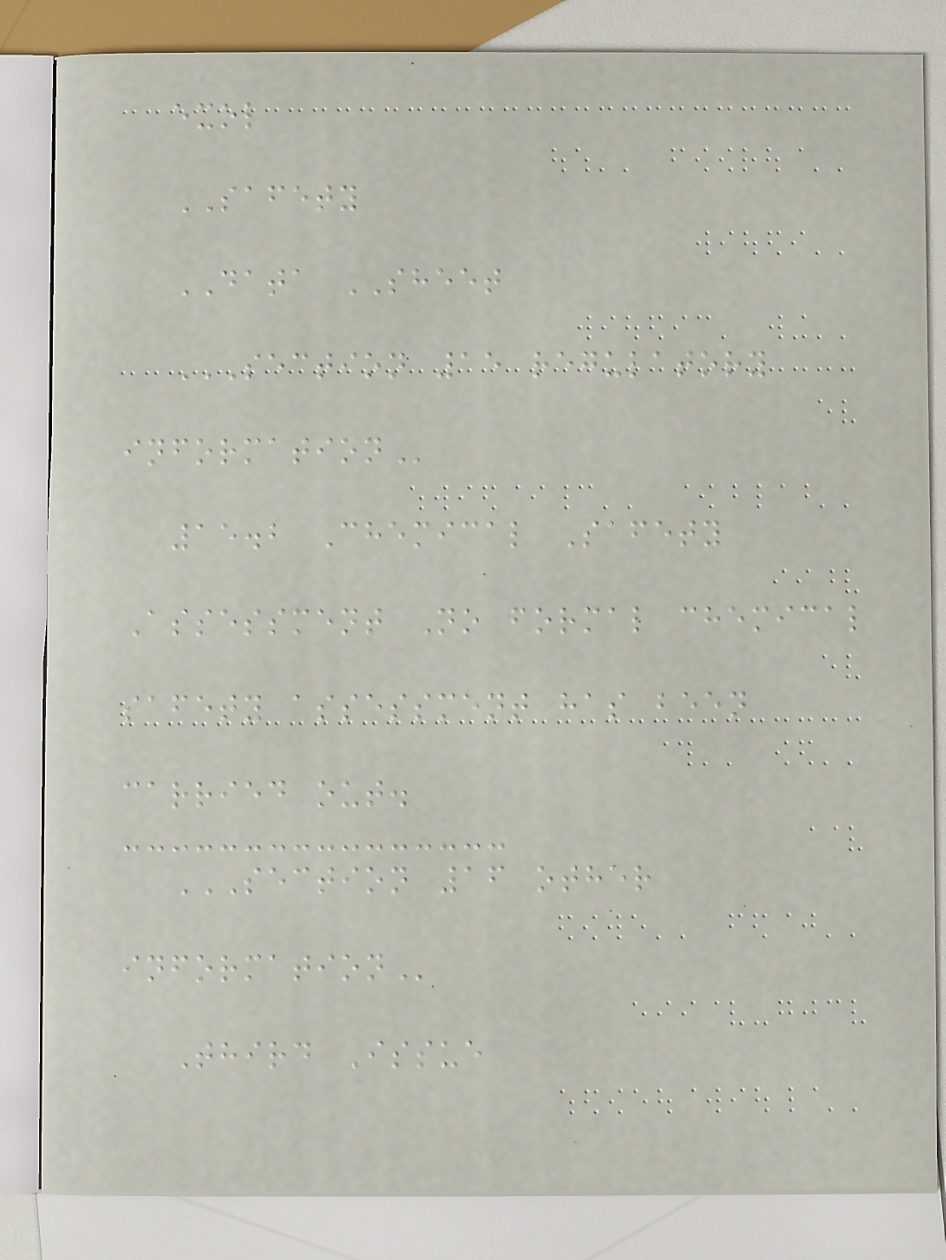exol
SAFETY
DATA SHEET
SECTION 15 REGULATORY
INFORMATION
15.2 Chemical Safety
Assessment No formal chemical
safety assessment has been
carried out.
SECTION 16 OTHER
INFORMATION
Third Issue
